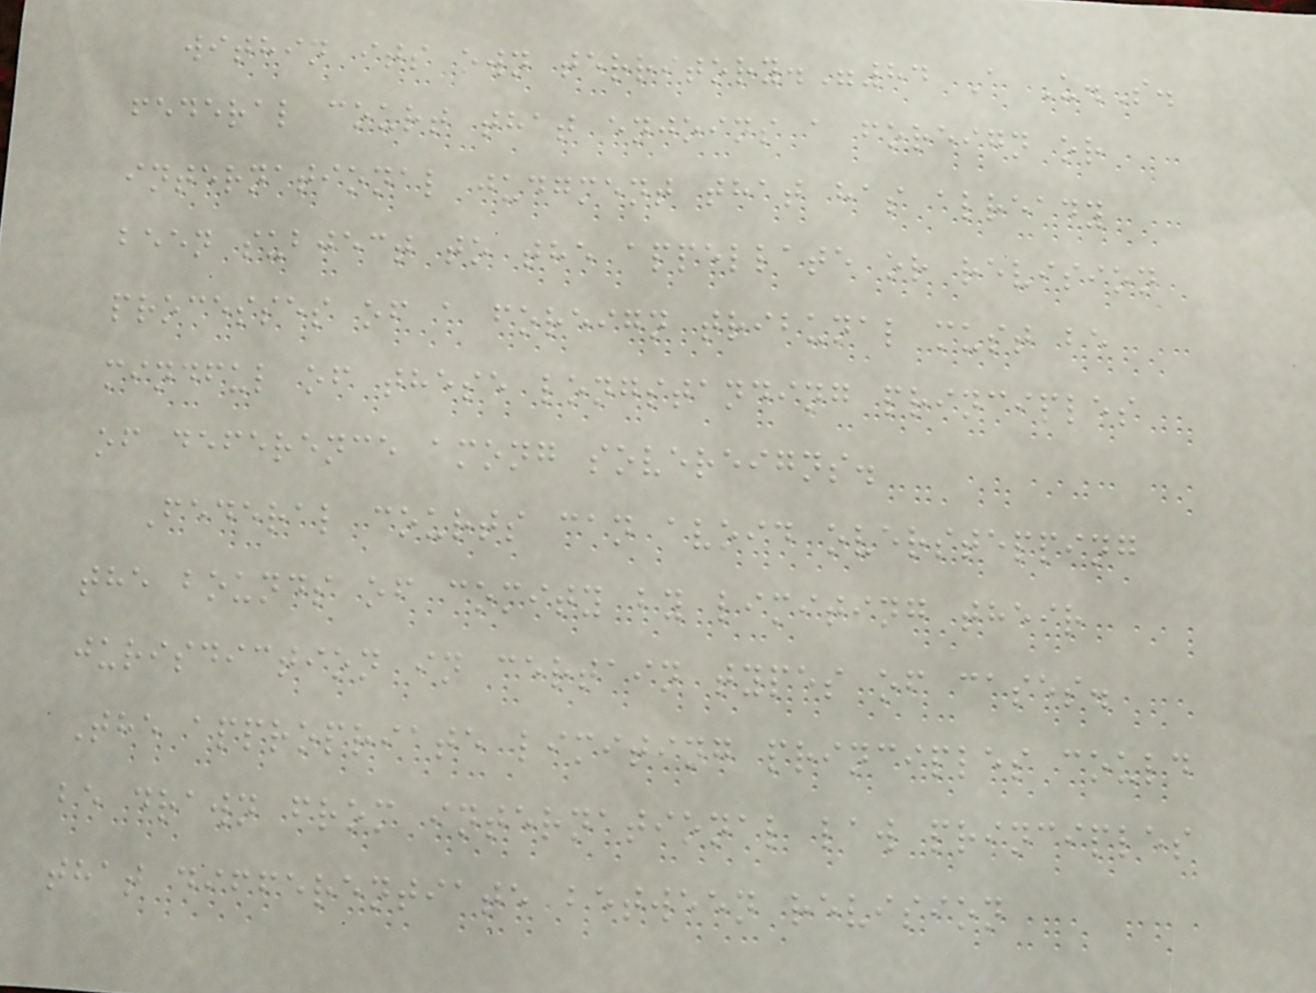within its own territory."84 A U.S.
federal court that enjoins a foreign or
international judgment that has already
been subject to the appellate or revision
processes of a foreign tribunal must be
mindful of these longstanding principles
of deference among sovereigns.
Federal courts can avoid overstepping
the bounds of comity by limiting their
jurisdiction in certain types of cases.
The appropriate limiting principles could
be drawn from international law principles
that differentiate between revision
